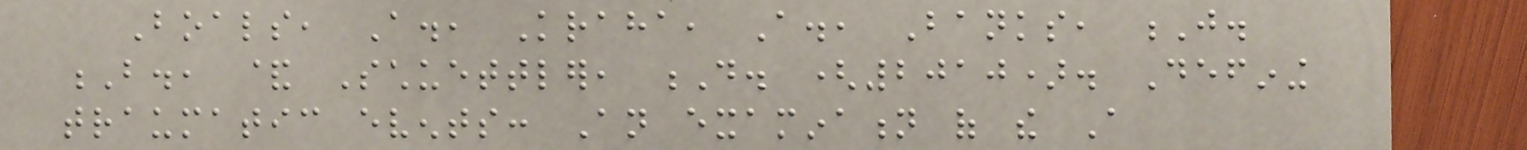Boals, A., Kraha, A., Banks, J.
B., & Schuettler, D. (2010). Defining
traumatic events: An examination of the A
